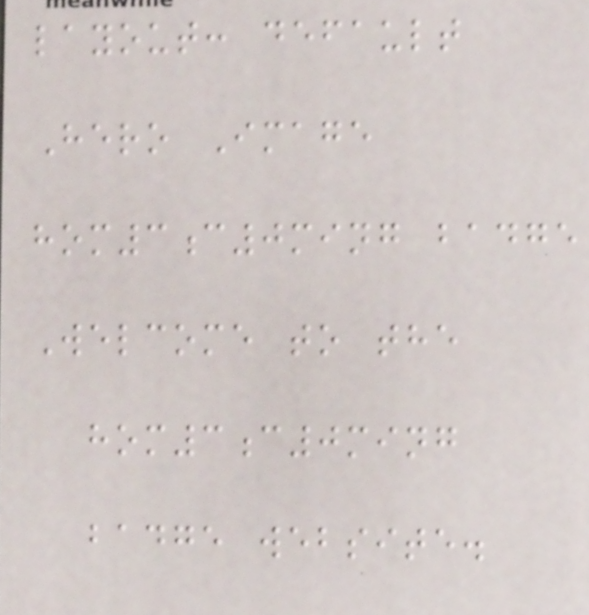layout: default
Hero Image
hom3c0ming badge
Welcome to the
hom3c0ming
badge website.
